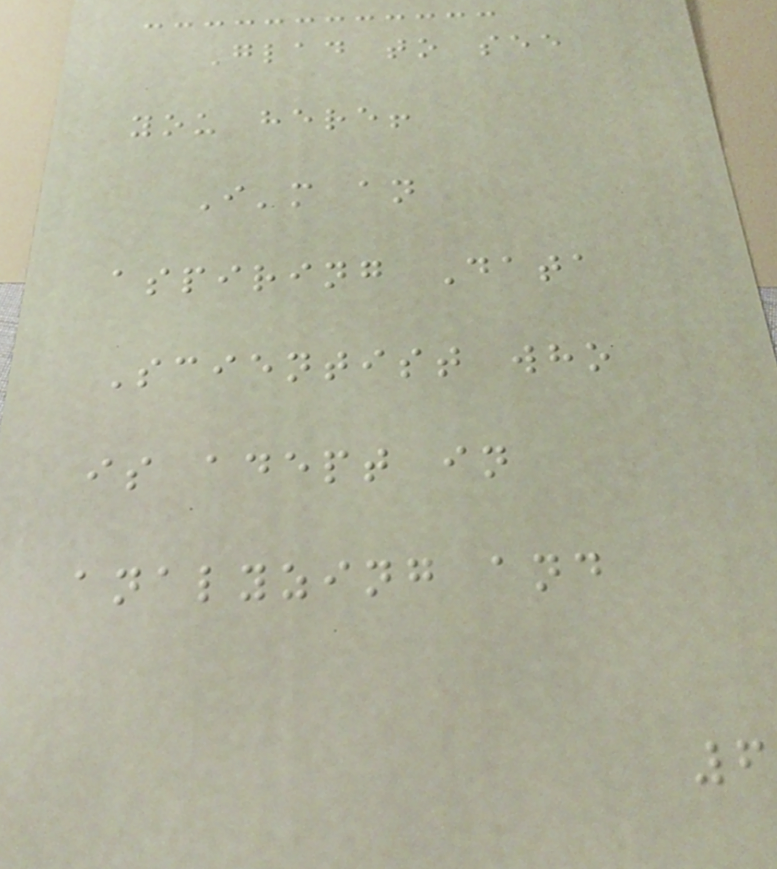Glad to see
you here!
I'm an
aspiring Data
Scientist who
is adept in
analyzing and
6
